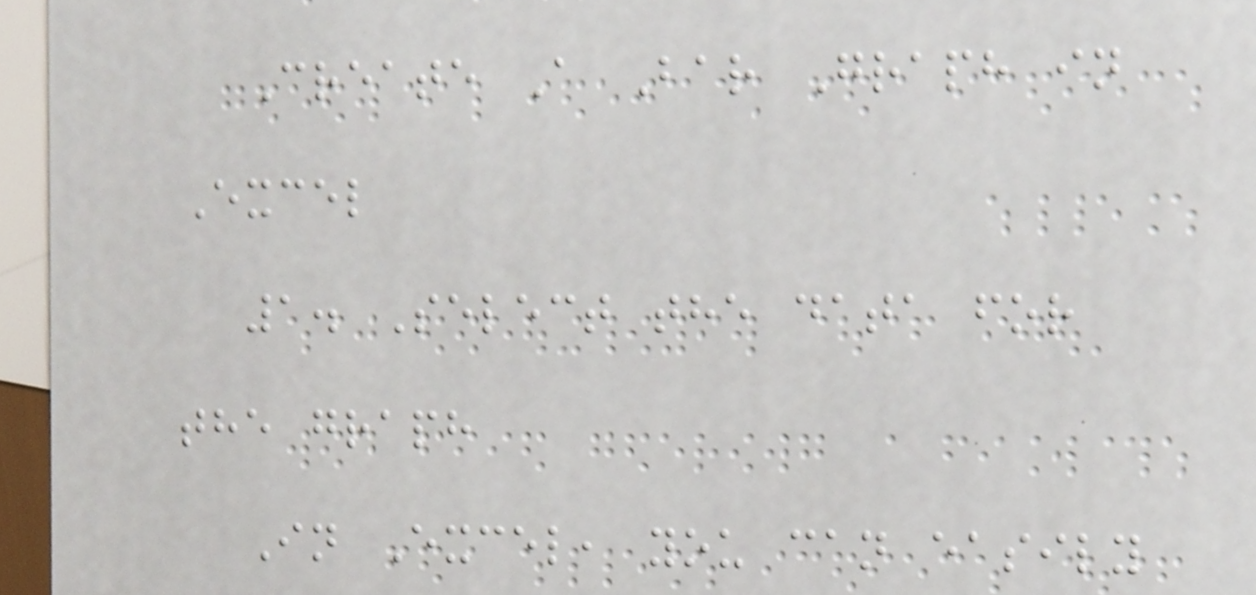Create A Bar Graph in
Excel
1. Select the data for
the graph
In Excel, you can easily
